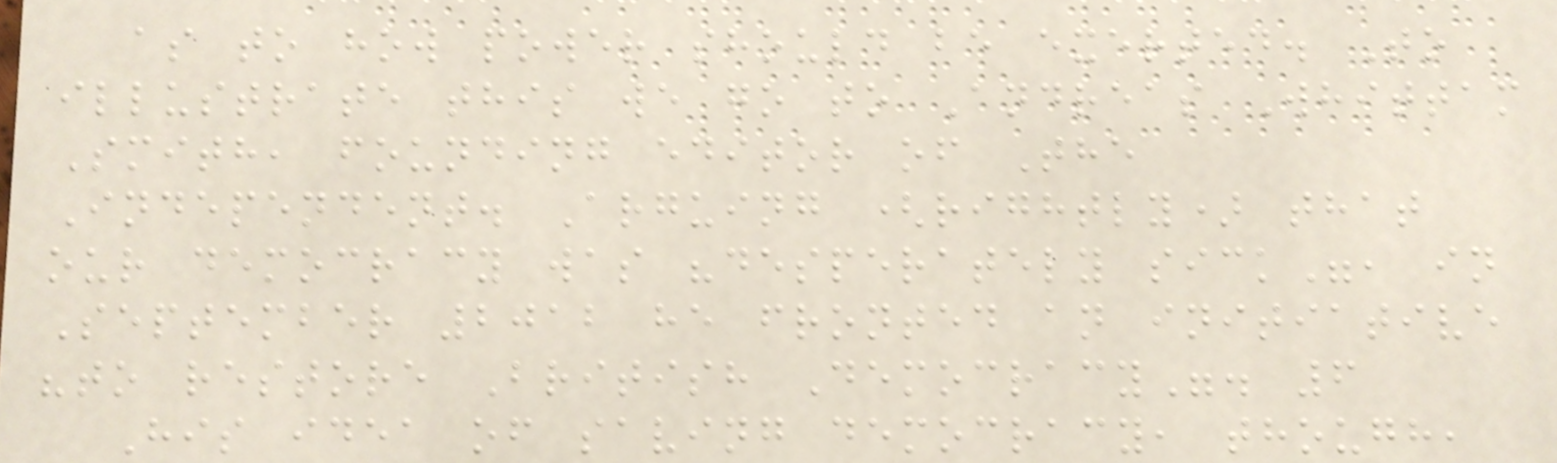as to how power should be exerted. To
illustrate this we go to Andreas Whittam
Smith, founding editor of The
Independent. Arguing (rightly) that
our democracy was "desperately sick", in
September 2012 he fronted an initiative
"to restore British Democracy". 6
His idea of saving democracy, though,
